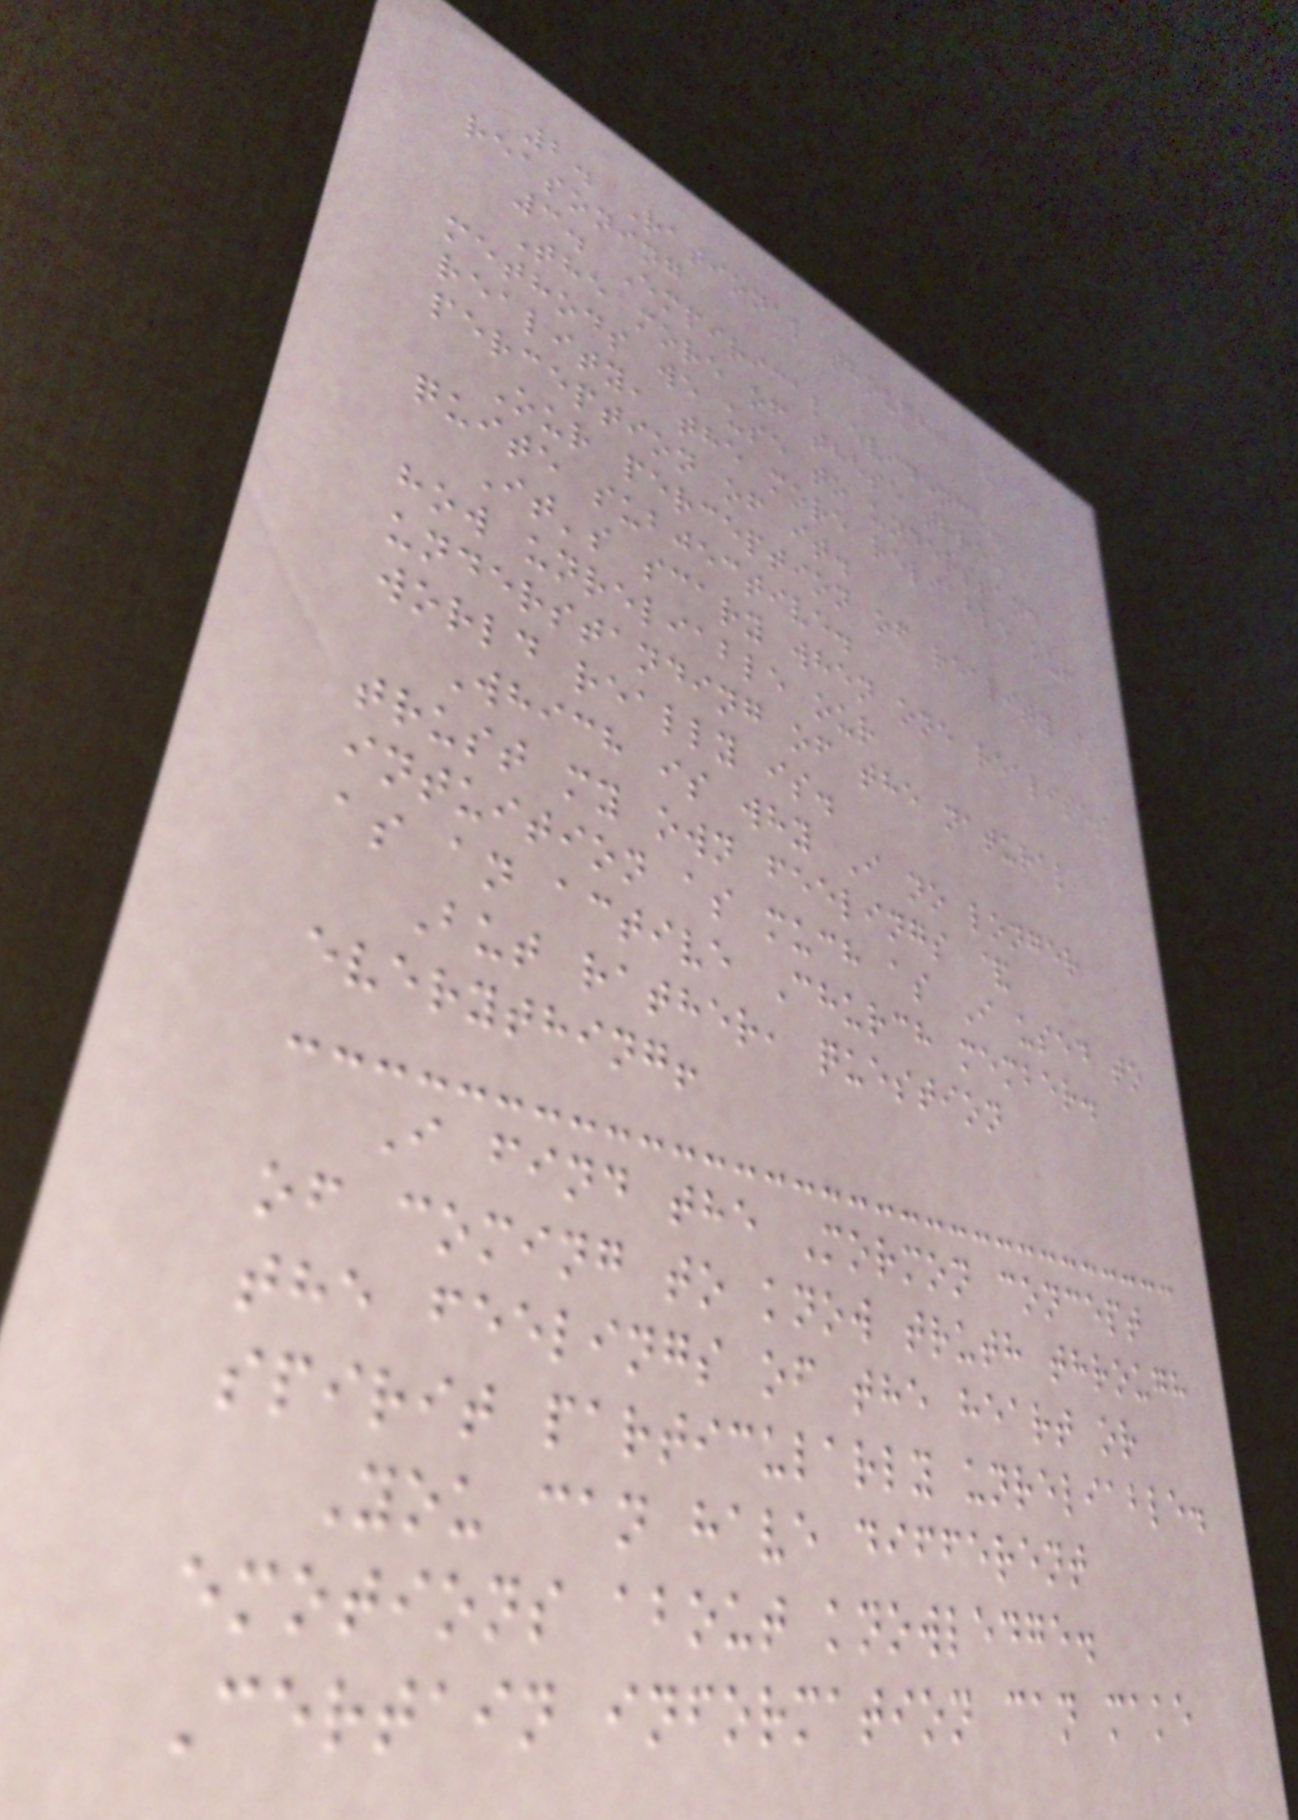2. Rational thought &
reasoning
3. Empirical evidence.
The more of these three
methods we use to understand
reality, the more reliable our
perception of it.
Our perception of reality is
quite subjective.
It's scary when one realises
how unreliable our
understanding of the natural
world really is.
Which is why I no longer
trust my own feelings &
intuition as much as I used to
as an active Church member.
But rather, question
everything!
I find the Mormon concept
of coming to know truth through
the feelings of the heart or
spirit particularly unreliable.
You can have different
emotions about knowledge.
Certain information can make
